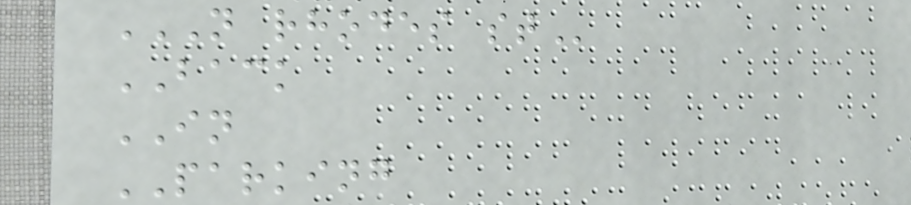N RHODES ST
BACK
IN
PARKING
